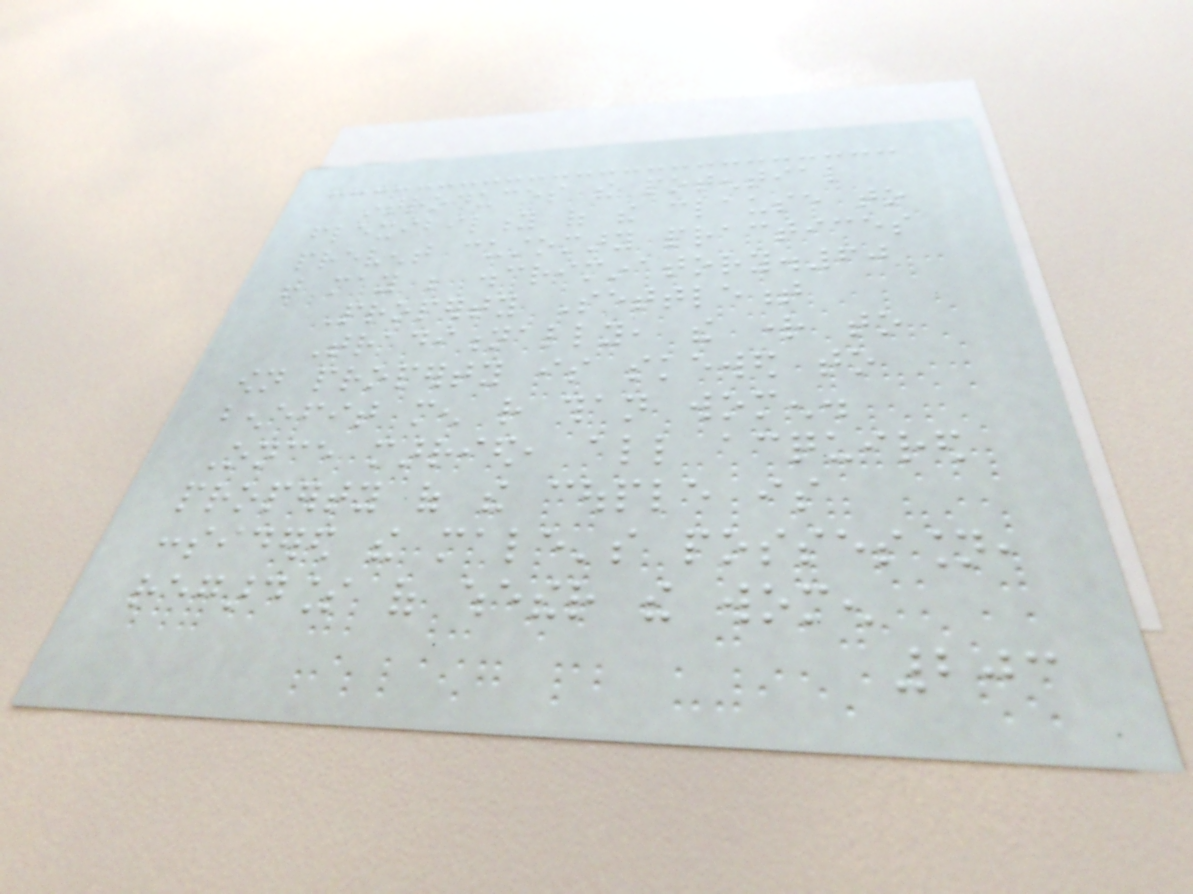introduces the potential
flexibility of the clause to
prevent customary practices
that may be discriminatory.60
Property Settlement
Traditionally, the right to
own property is skewed to
benefit men rather than women.
Once married, all acquired
property of the couple is
considered the male's possession,
regardless of whether the women
203
